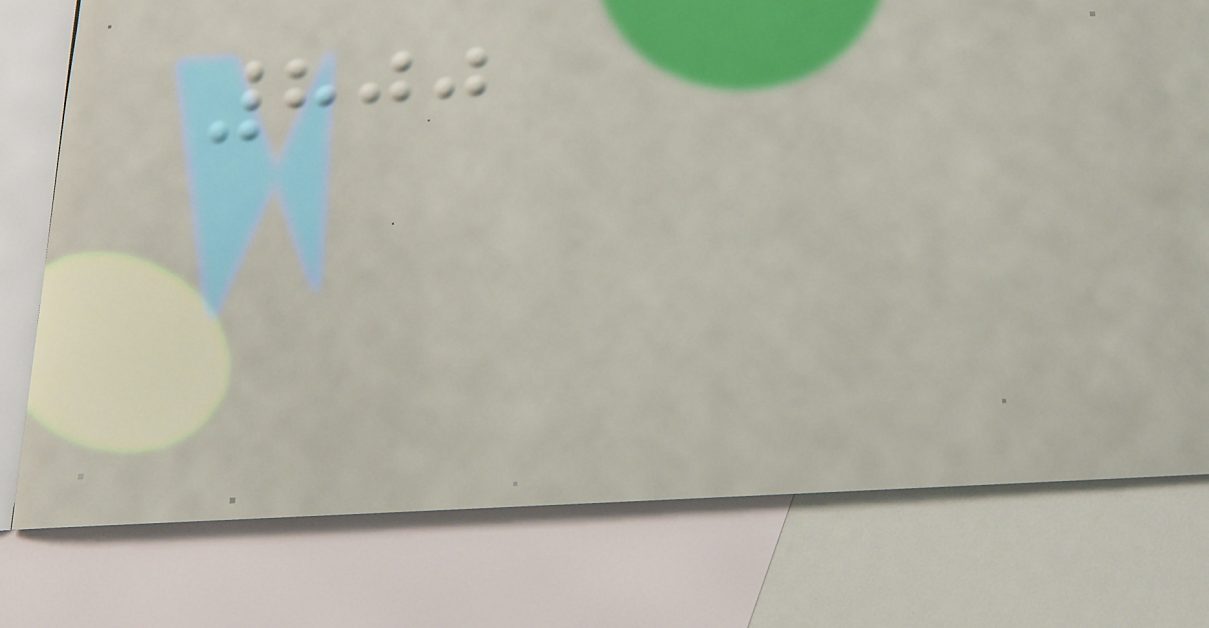800
